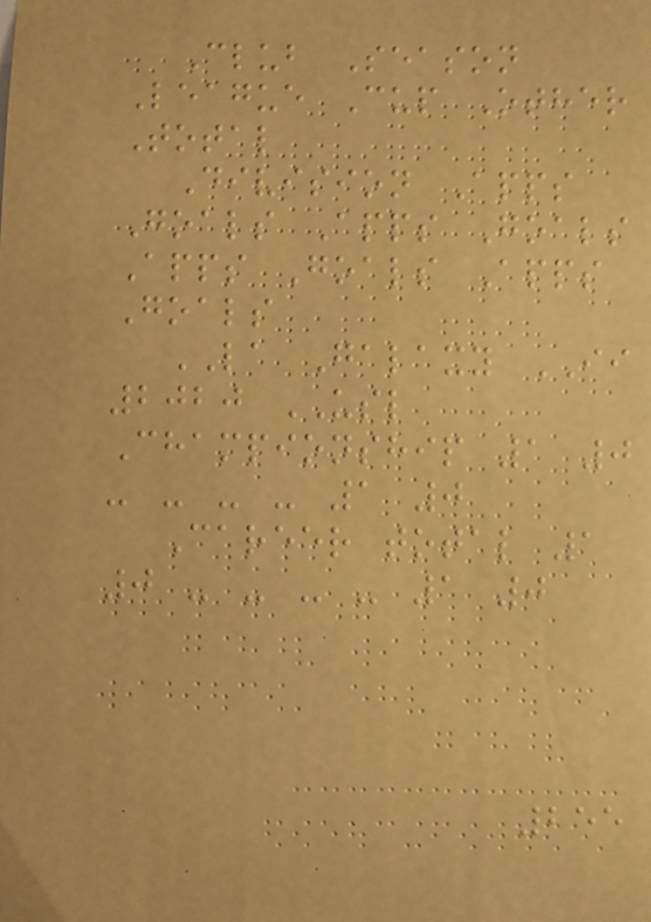Club Season
League Cup Other
Total
Division Apps
Goals Apps Goals
Apps Goals Apps
Goals
LA Galaxy II
2020 USL
Championship 1 0
- - - - 1 0
Career total 1
0 - - - - 1 0
255
